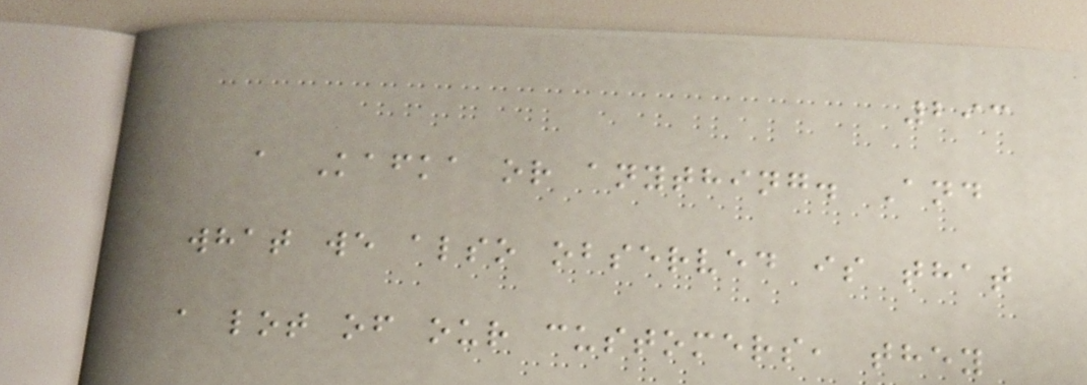293
a Kafka or anything. And
what we also observed is that
a lot of our customers, they
